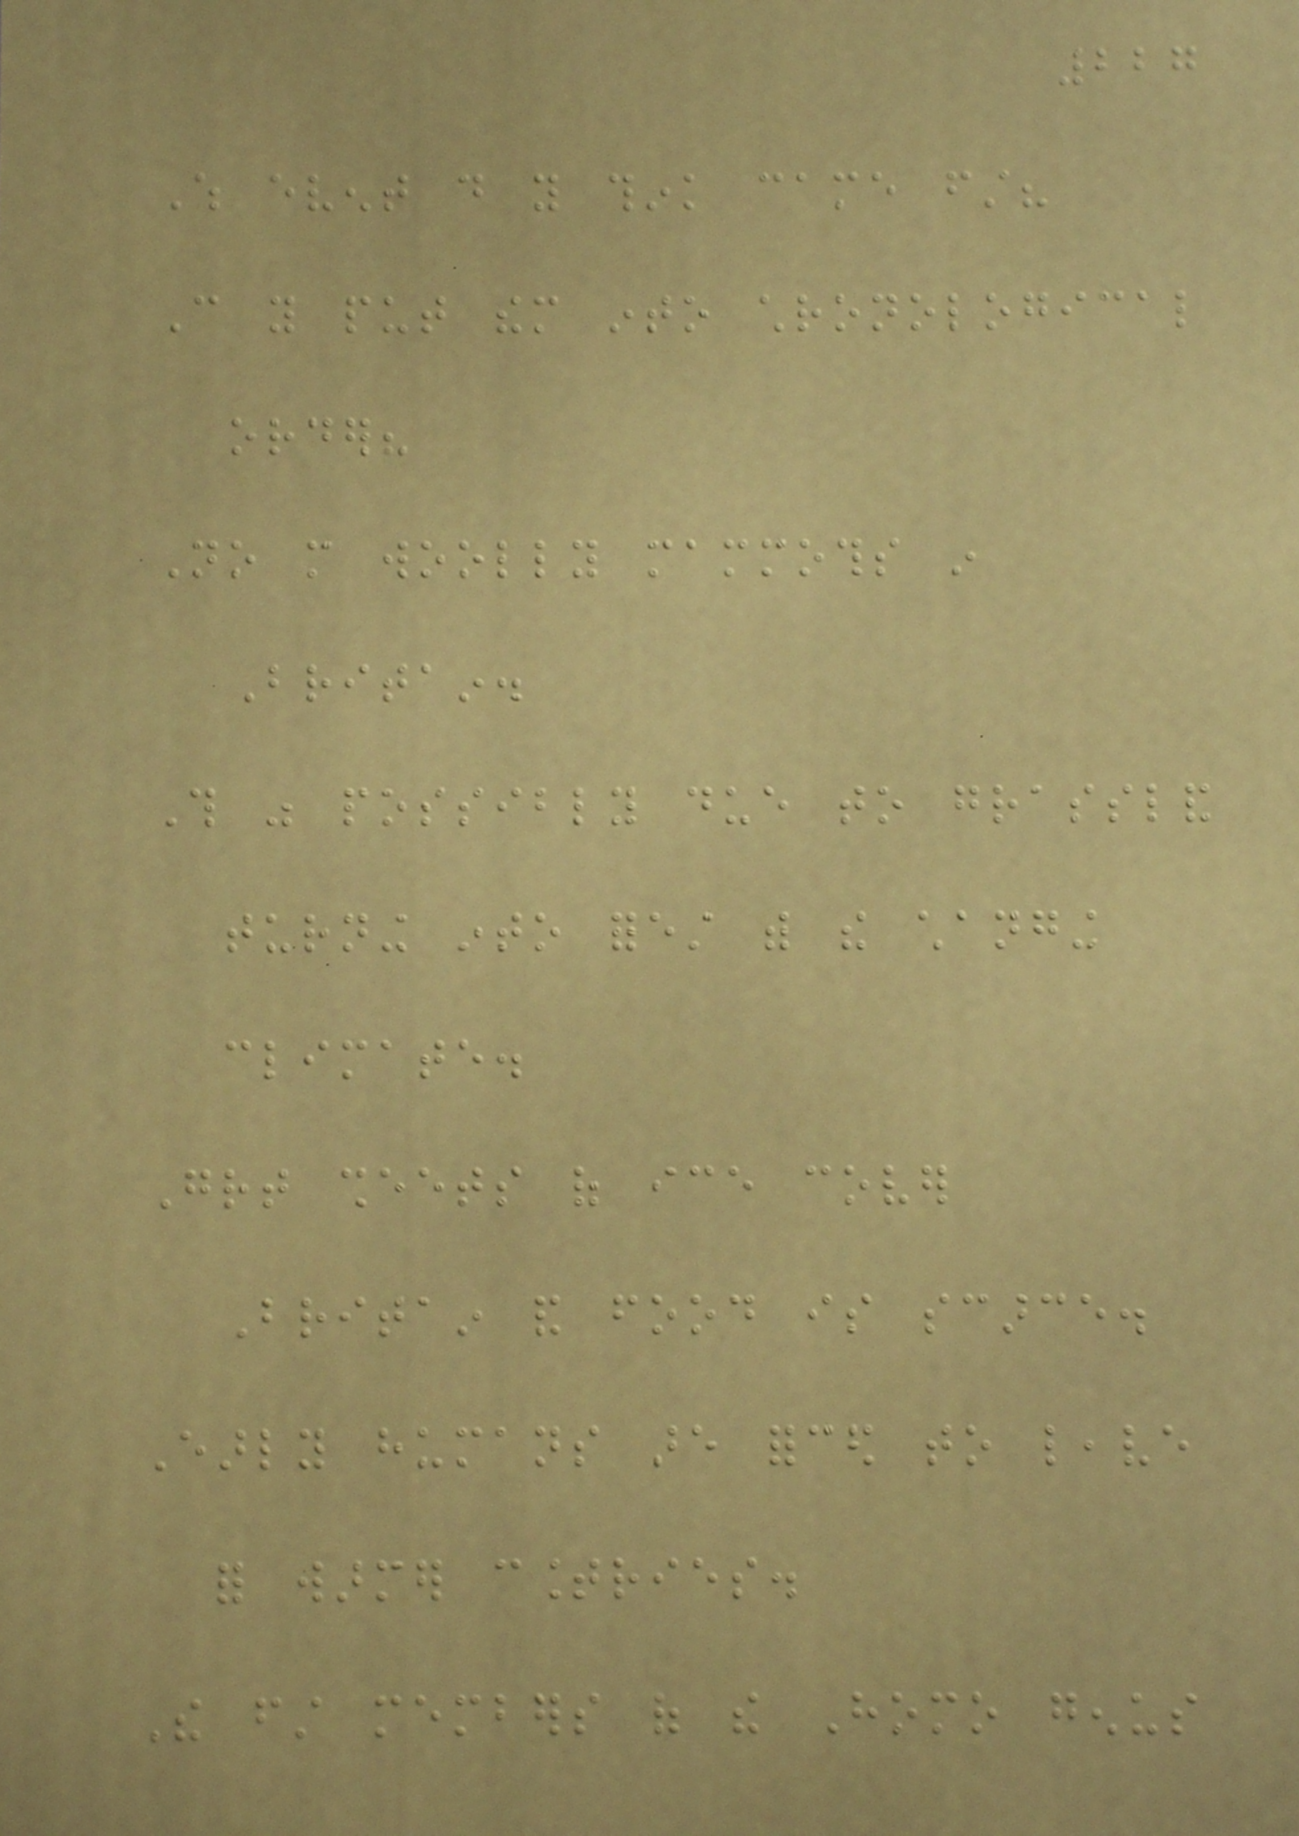227
Which event do you think came first?
Can you put them into chronological
order?
No more woolly mammoths in
Britain.
This was possibly due to grassland
turning into forest with the changing
climate.
Great sheets of ice cover
Britain and food is scarce.
Early humans are forced to leave
for warmer countries.
The first members of the Homo genus
